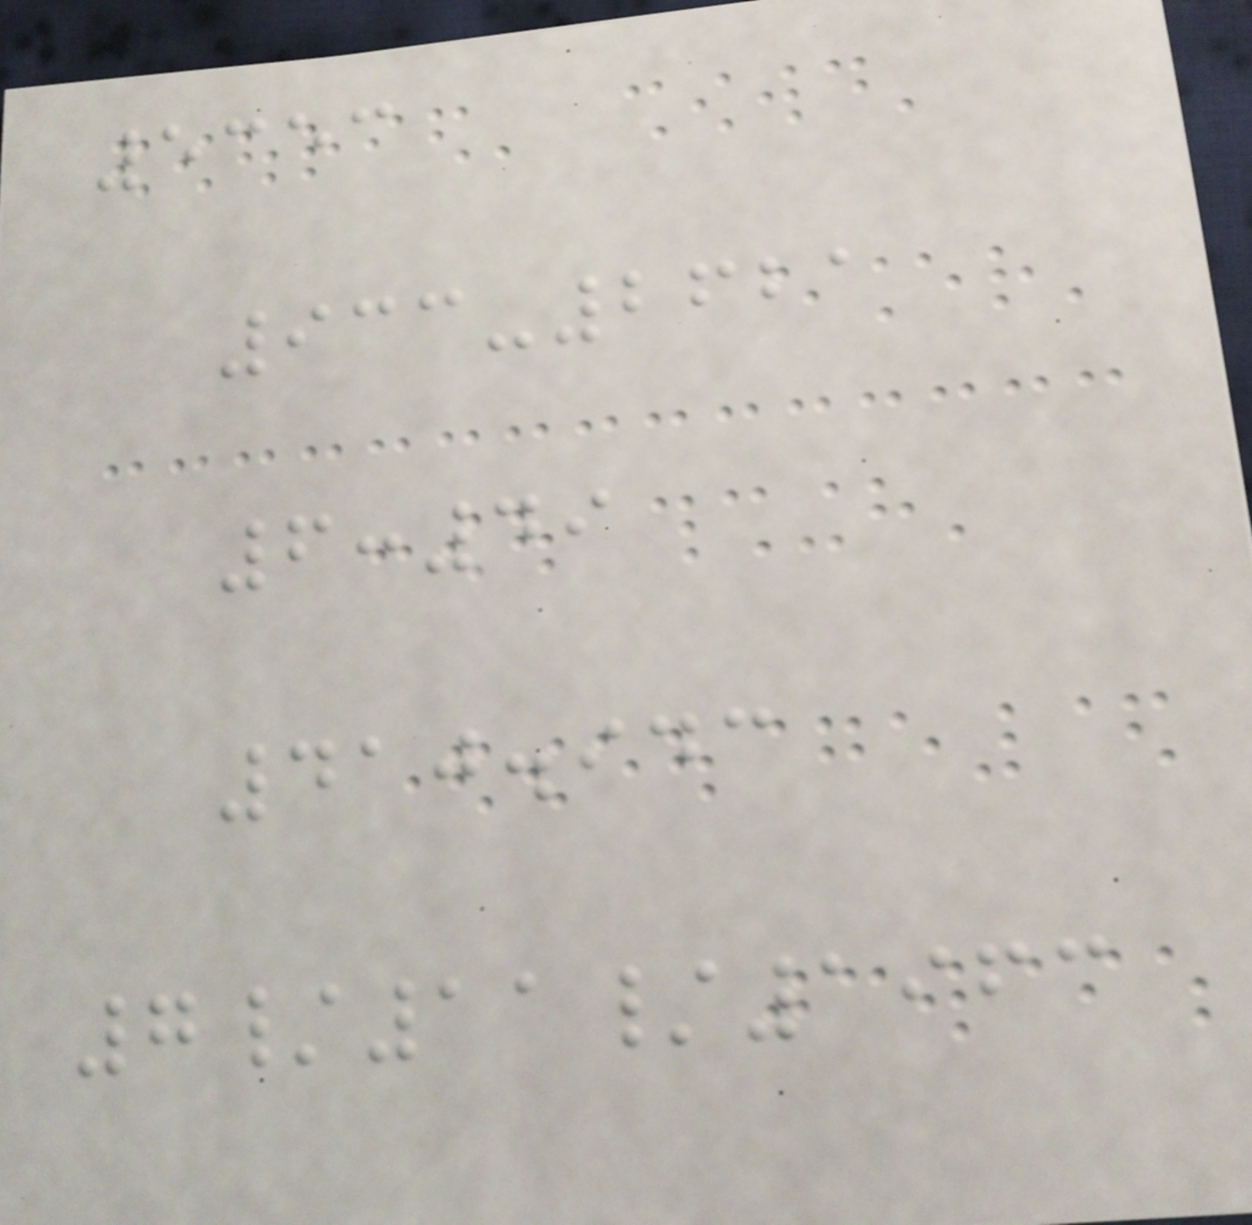5353
933-2621
6:49
410.943
7/11/1963
